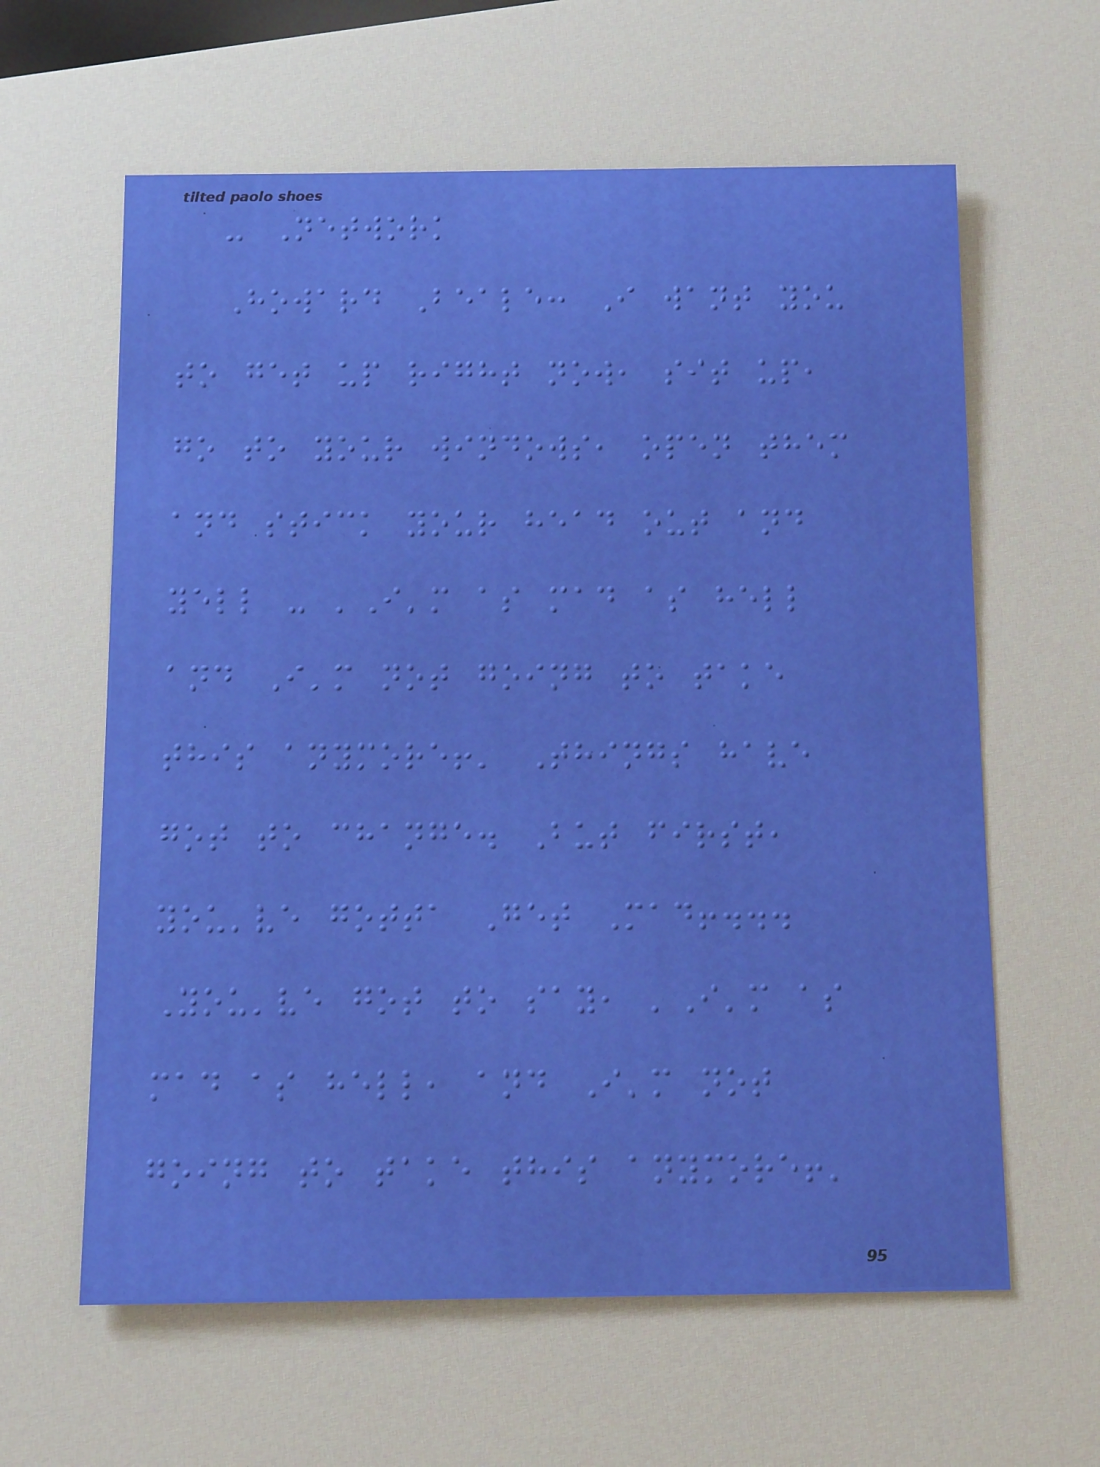- Network
Howard Beale: I want you
to get up right now, sit up,
go to your windows, open them
and stick your head out and
yell - 'I'm as mad as hell
and I'm not going to take
this anymore!' Things have
got to change. But first,
you've gotta Get Mad!...
You've got to say, 'I'm as
mad as hell, and I'm not
going to take this anymore!'
